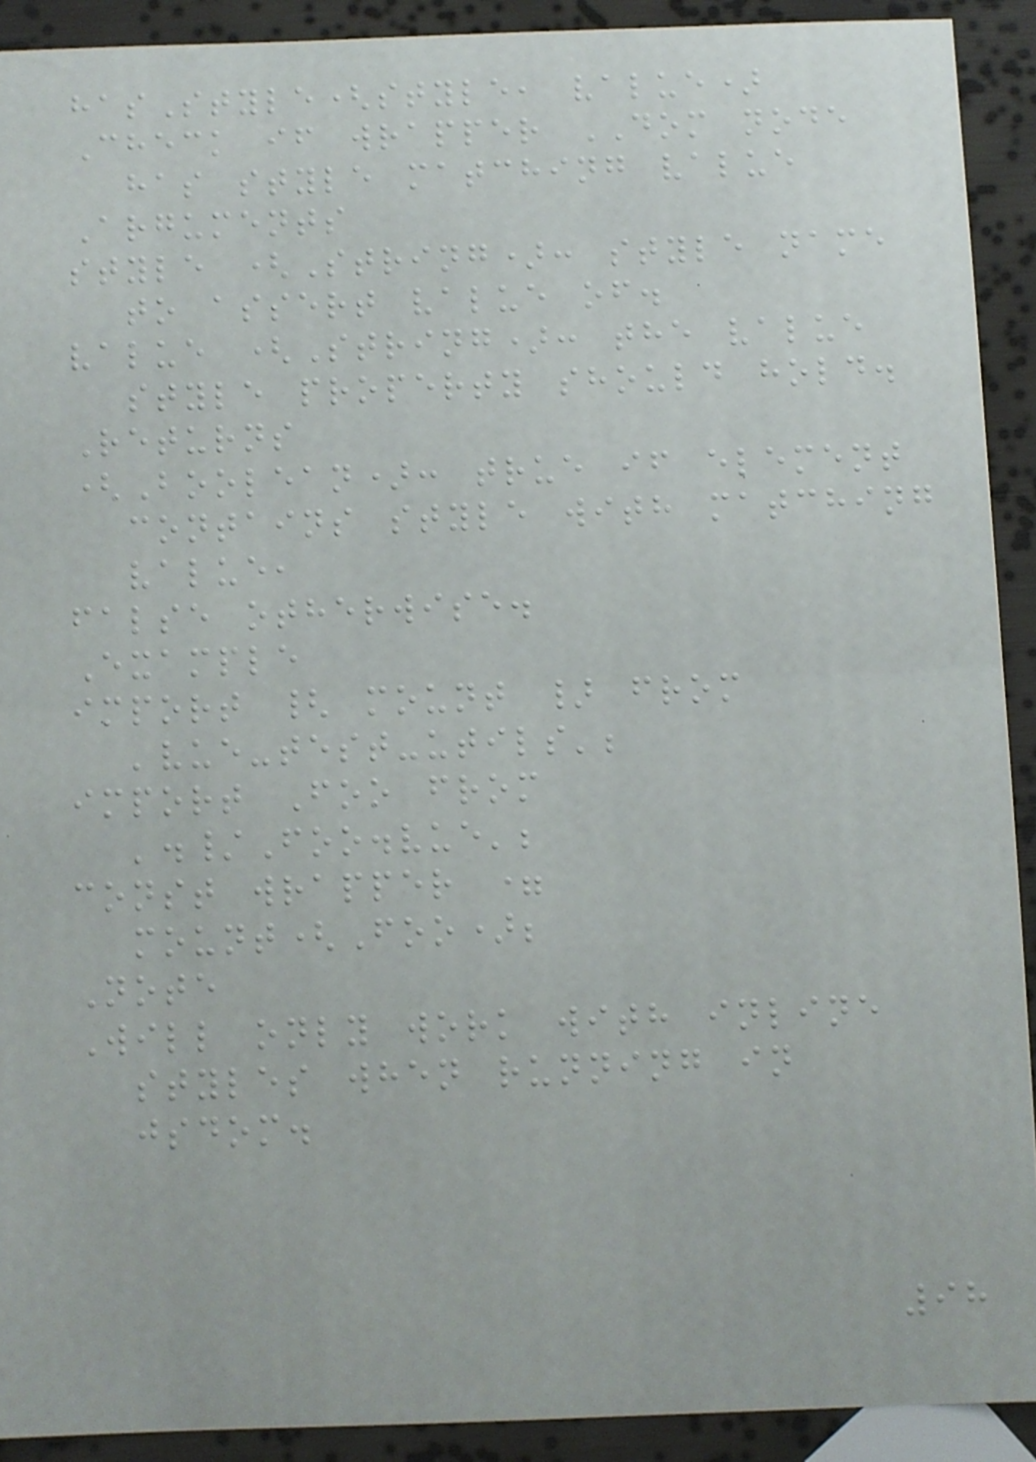hasStyle(style, value)
Check if wrapper DOM node
has style matching value
Arguments
style (String): style name
to assert value of.
value (String): the value
style property should hold.
Returns
(Boolean): true if element
contains style with matching
value,
false otherwise.
Example
import { mount } from
'vue-test-utils';
import Foo from
'./Foo.vue';
const wrapper =
mount(Foo);
Note
Will only work with inline
styles when running in
jsdom.
98
